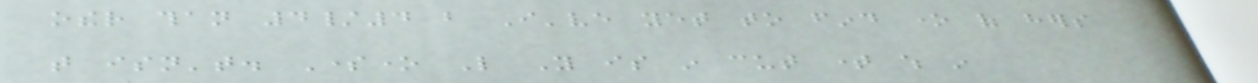other than 4/4 but I've yet to find one of hers
that isn't. Someone Like You is in cut time which in
